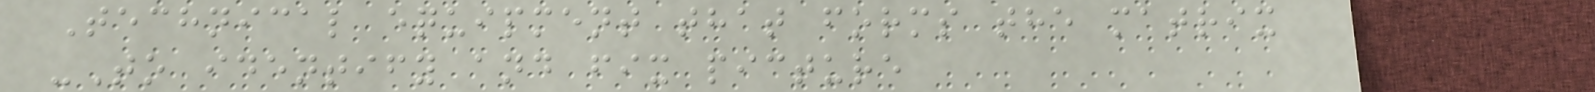Technical equipment that forms the matrix
-To identify and fix picture
